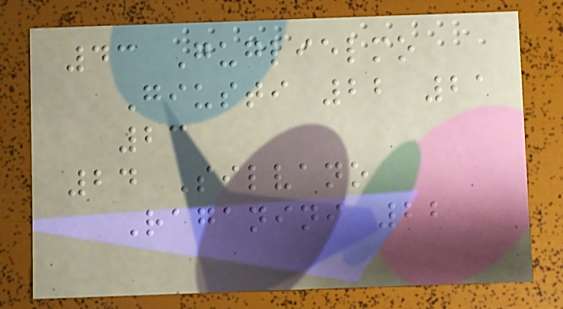43 Guglielmo
Giusti 22 21
23
24 Silvano
Raganini 22
